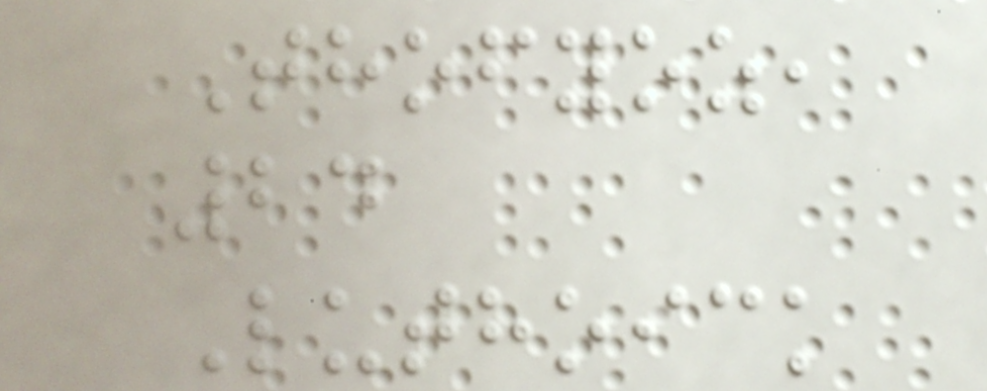Thofyoz,
24
Luthoick
